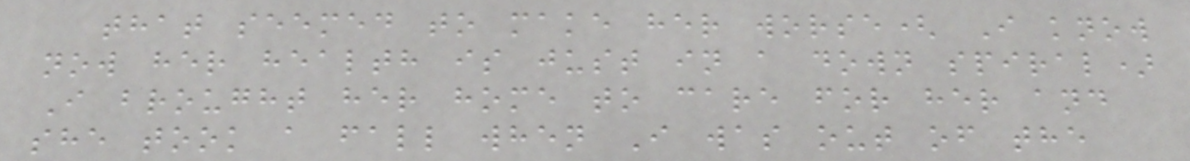that seemed to make her worse( I know
now her health is just in a down spiral)
I brought her home to care for her and
she took a fall when I was out of the
